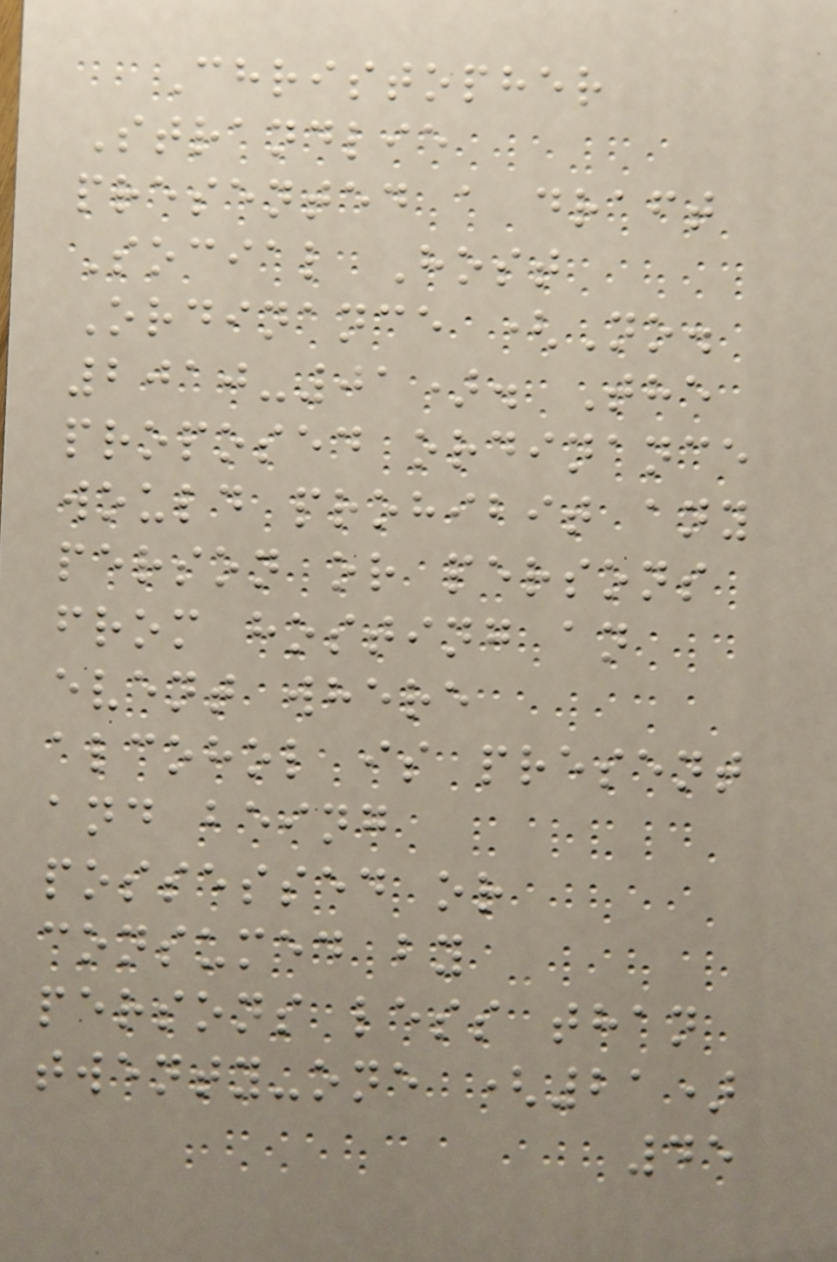Christopher
Strandlie
presented a draft
Social Host
Ordinance (No.
2010-01). The
proposed ordinance
would prohibit any
person or persons
from hosting an
event where
alcohol is present
and being
possessed or
consumed by
persons less than
twenty-one (21)
45
